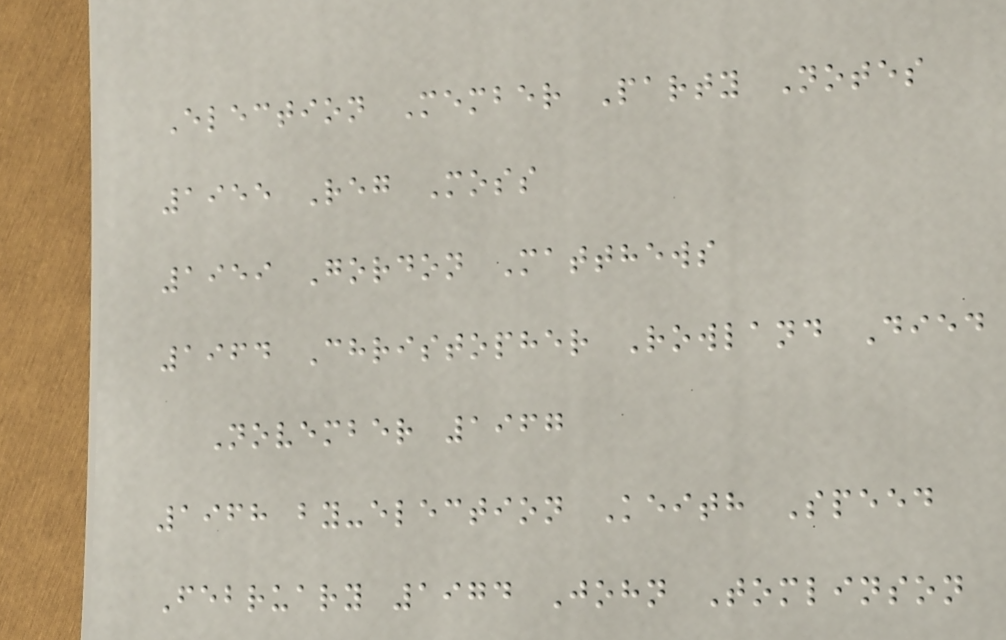Election Member Party Notes
1955 Reg Moss
1959 Gordon Matthews
1964 Christopher Rowland Died
November 1967
1968 by-election Keith Speed
February 1974 John Tomlinson
